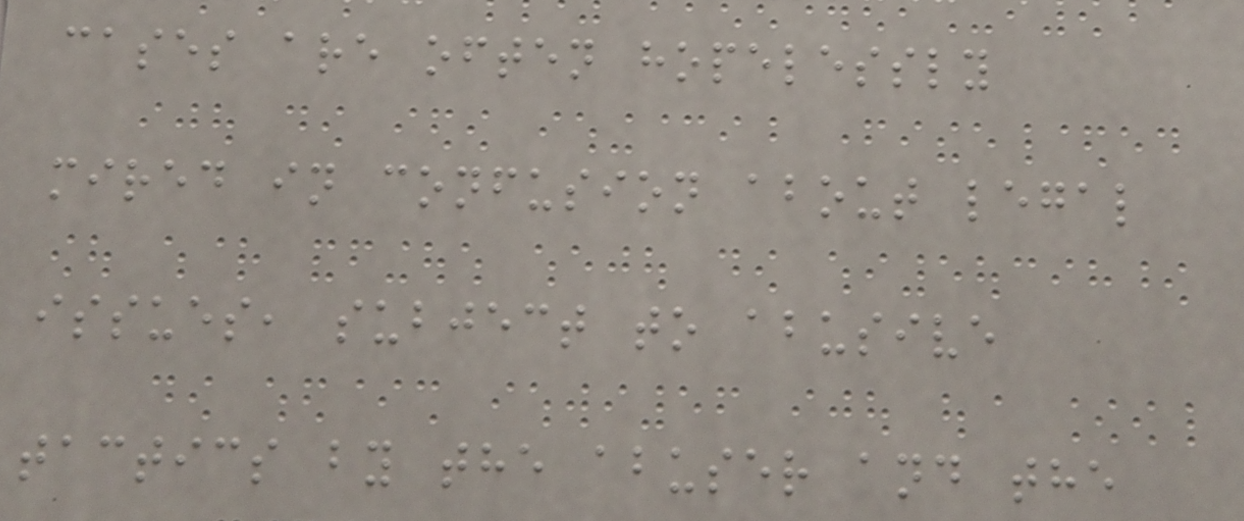cases are often hopelessly
mired in confusion about legal
issues, subject to abusive
tactics by the abuser and the
